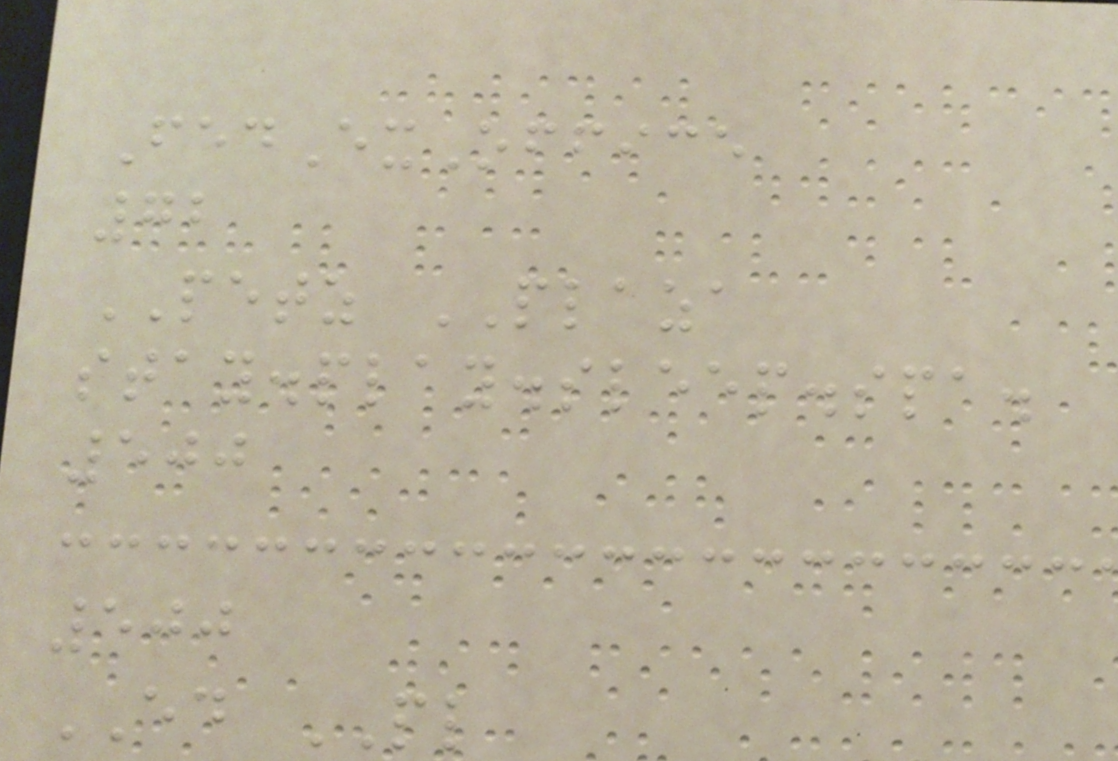FedExOffice
72
PETZ PLAZA
stay.play.sleep.spa.
500
500
ED PL
